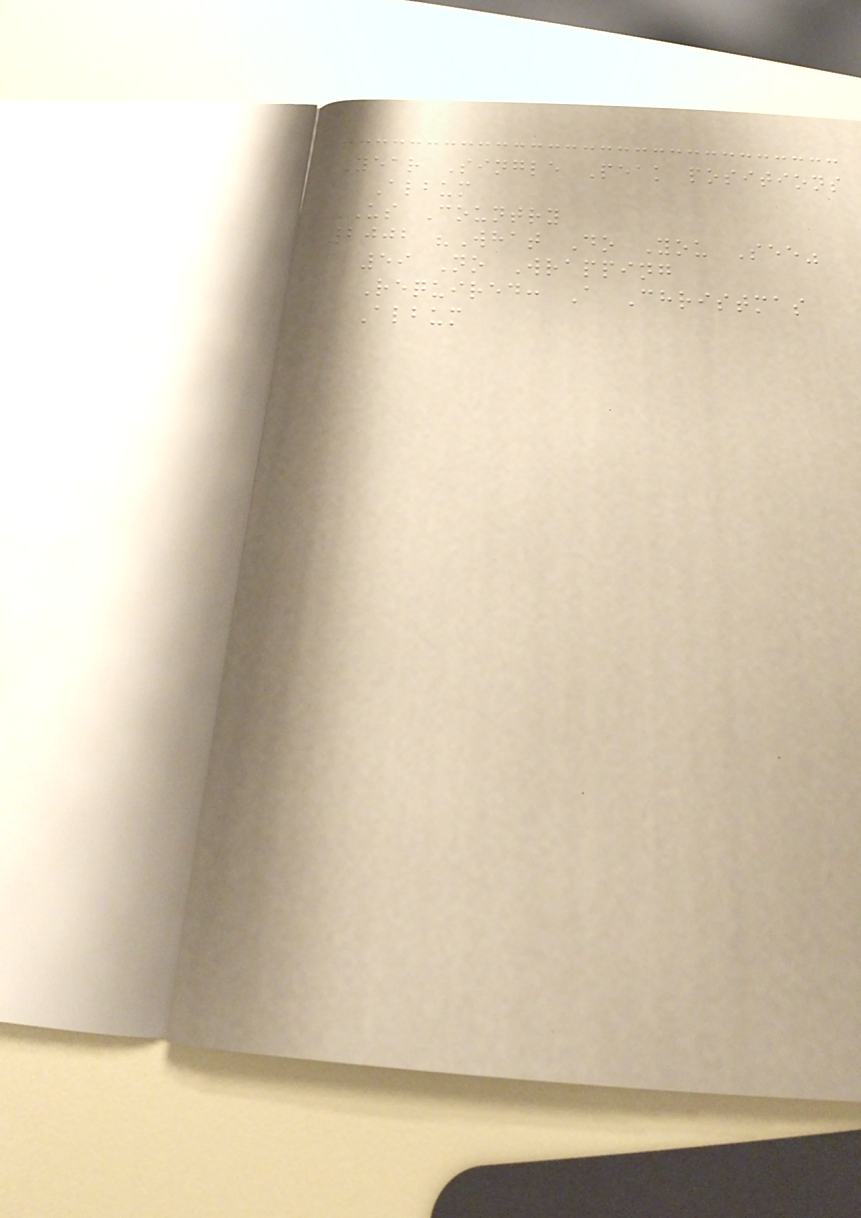Year Single Peak positions
Album
US Country
2002 "What Do You See"
59 No Wrapping
Required: A Christmas
Album
